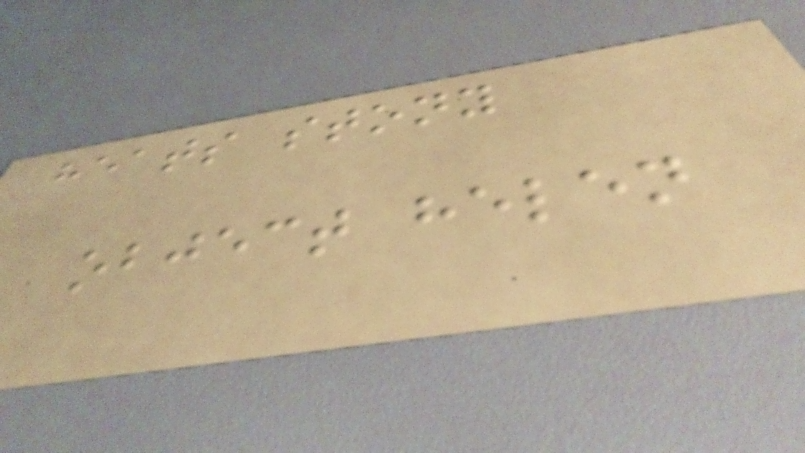heats stony
object helen
